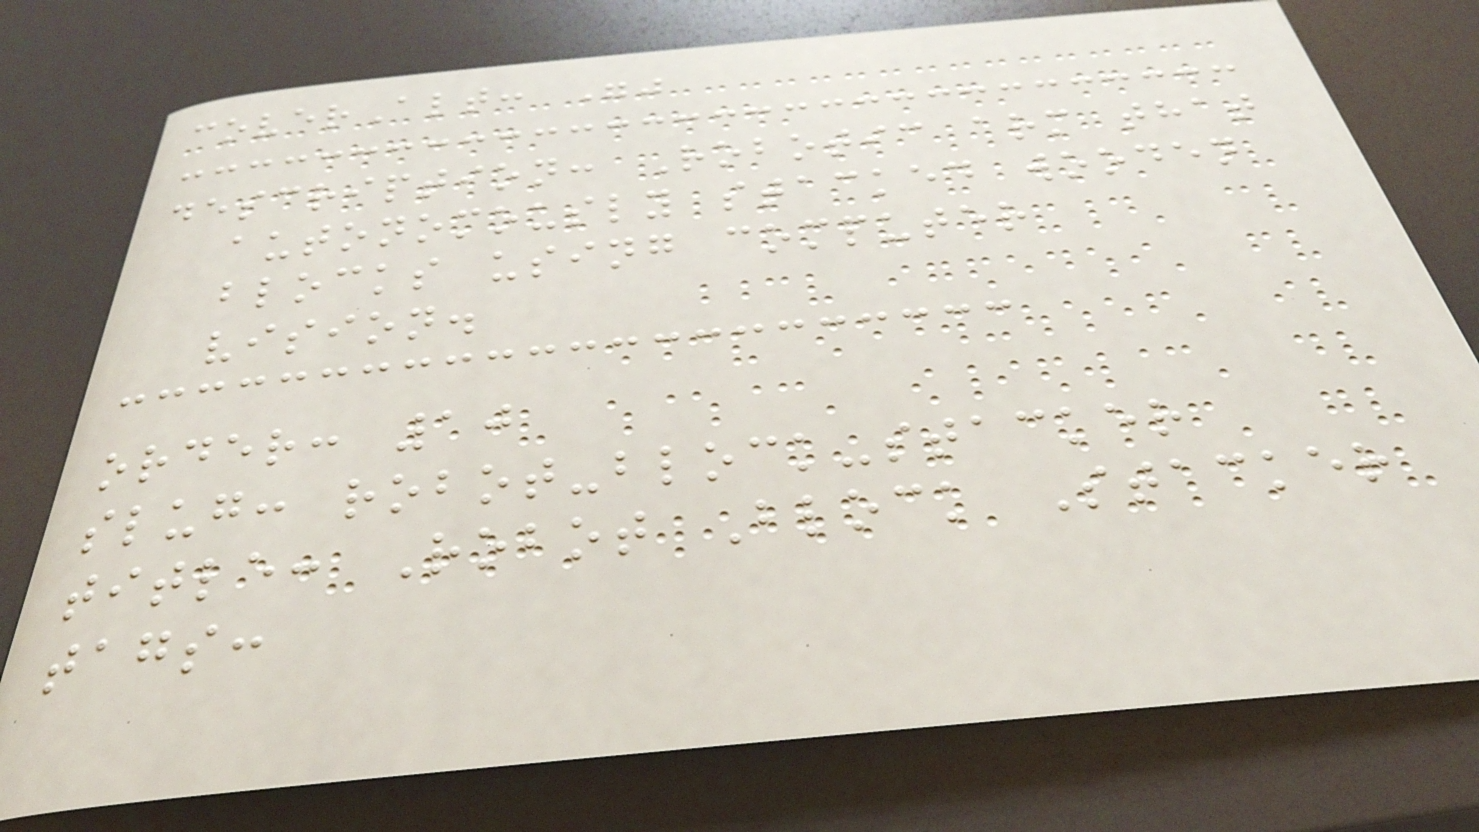coverAlt: ""
description: Robotic arm that
autonomously stacked wooden
blocks using computer
vision.
order: 10
slug: robot-block-stacker
title: Robot Block Stacker
tags:
